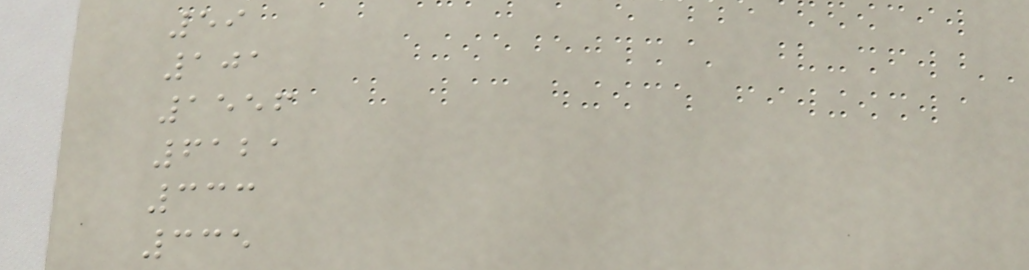59
101
1556
6121
333
335
